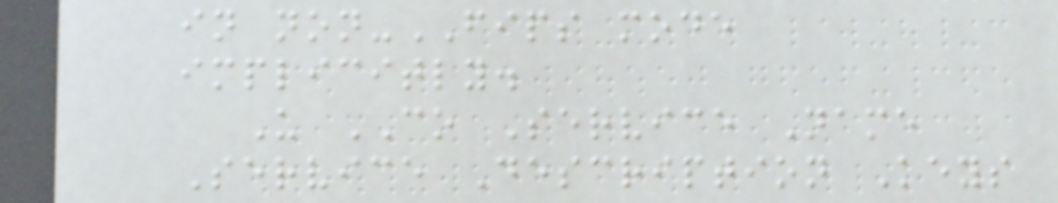in non-FIPS mode
implicitly.
U CO Service Name
Service Description Keys
